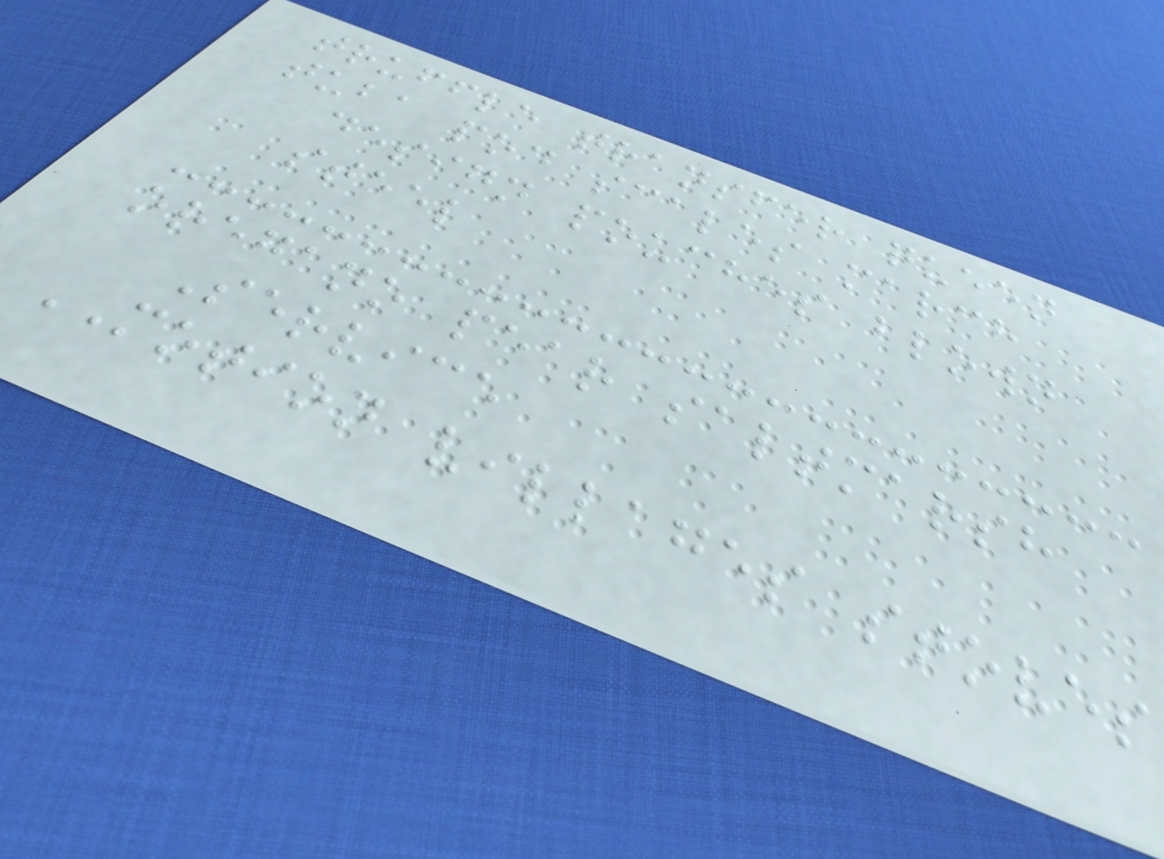truffle transfer queen
tuba pod scales march
design pouches blown
steel
oregano pear saltmarsh
Service
MOTION villages stoves
